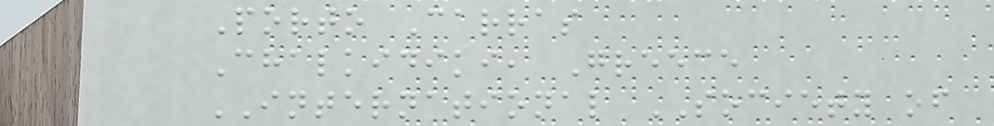Porto Carras
Chalkidiki, Greece
INTERNATIONAL SOCIETY of
